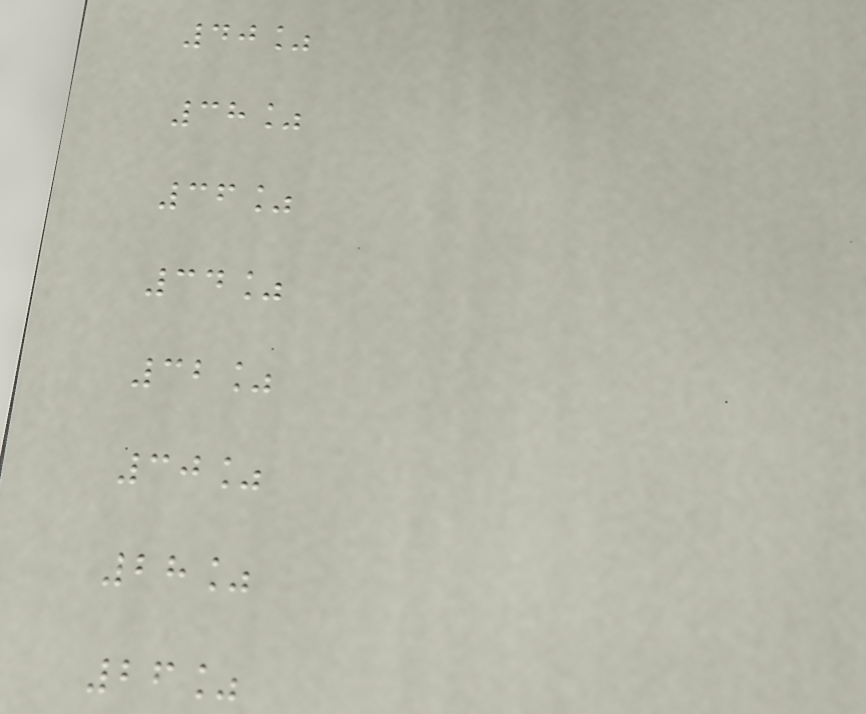40%
38%
36%
34%
32%
30%
28%
26%
